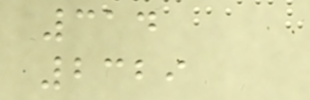314
2329
